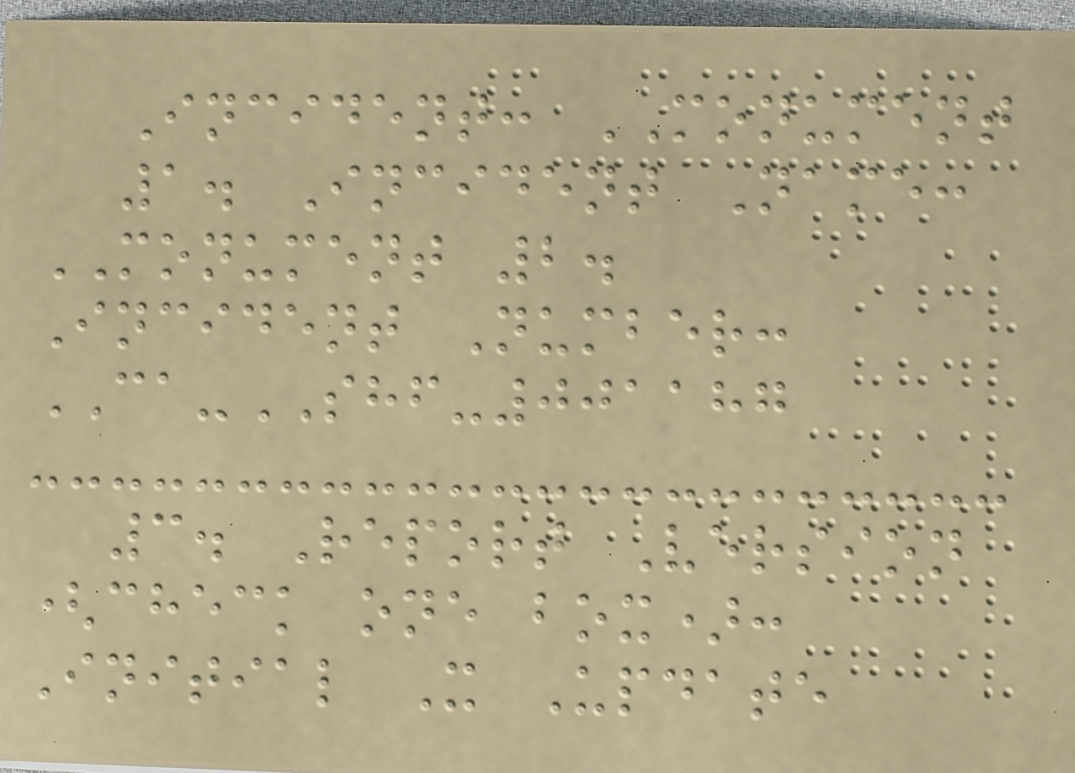Incident: MONUMENT
1. Incident Name:
MONUMENT 2.
Incident Number:
CA-SHF-001187
3. Report Version
(check one box):
Initial X Update
